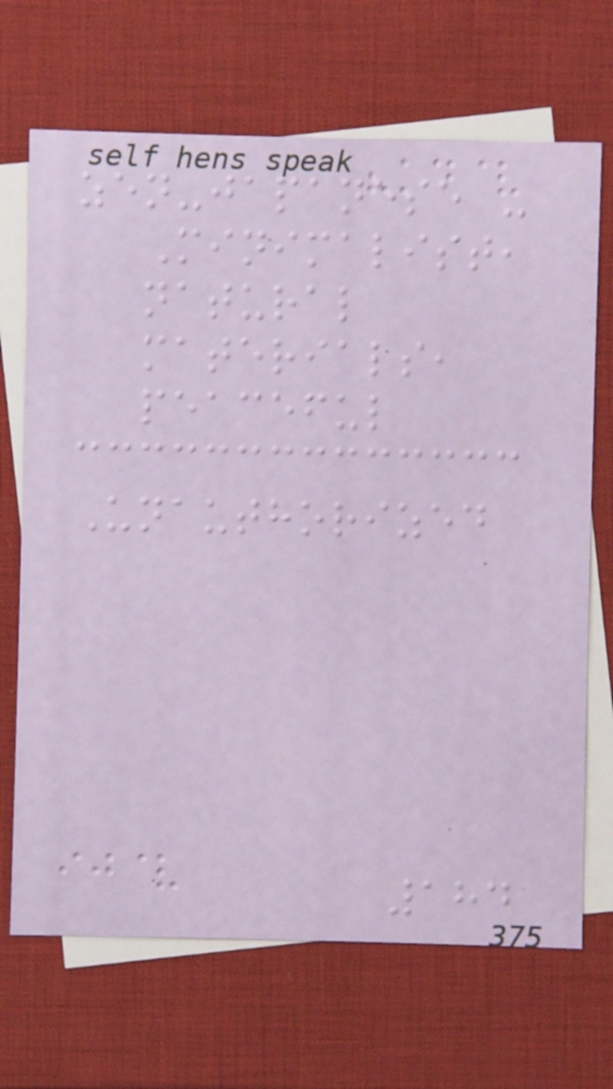zen-japanese -
Minimalist,
natural
materials,
peaceful
Unauthorized
184
